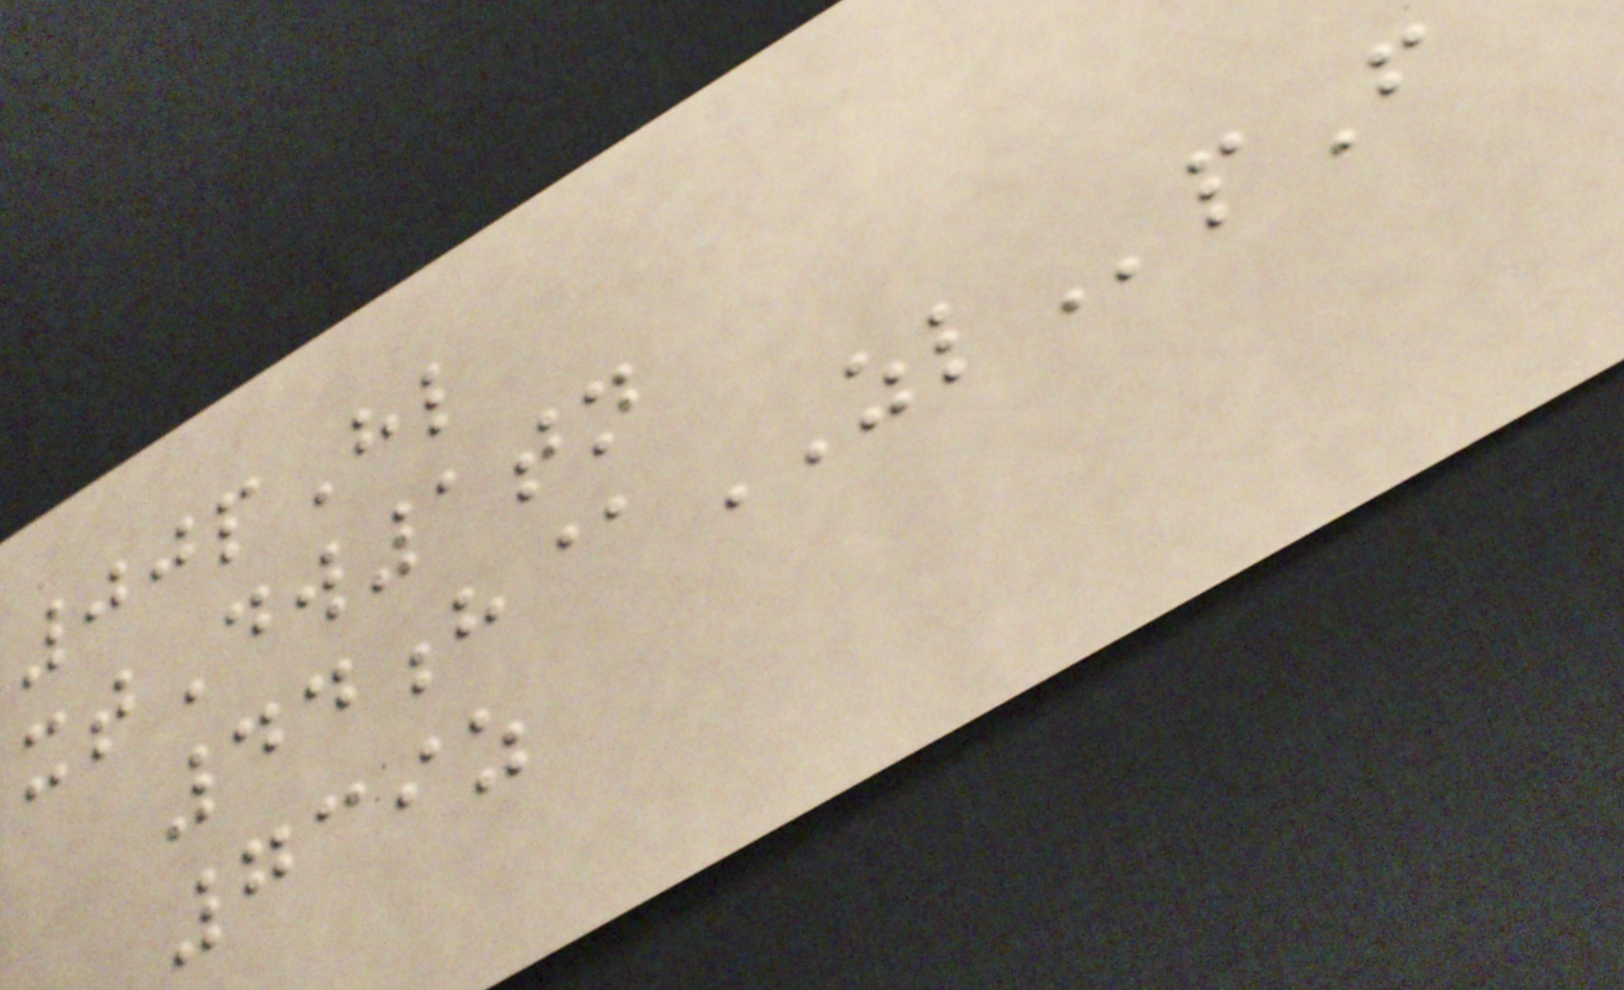00pHl
xtDw1tn
44h@ZLpF
739z
